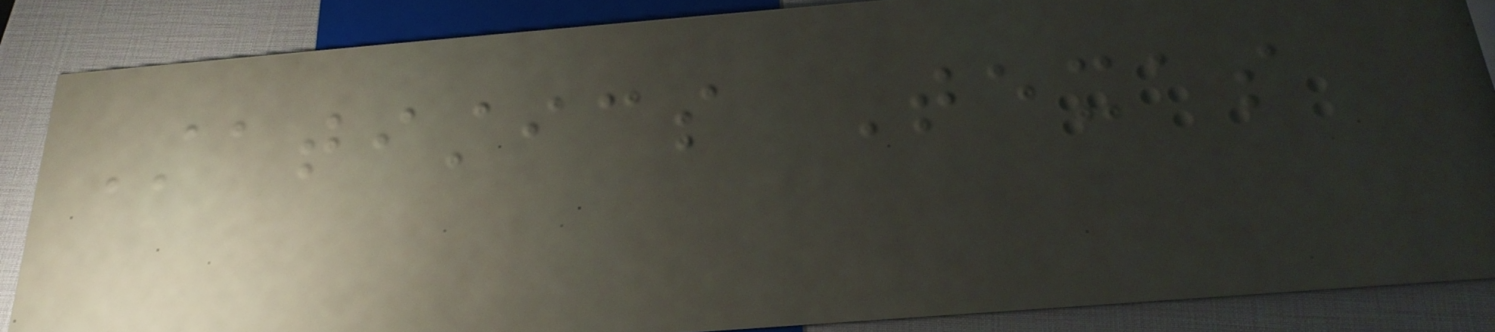Statistics Texas
